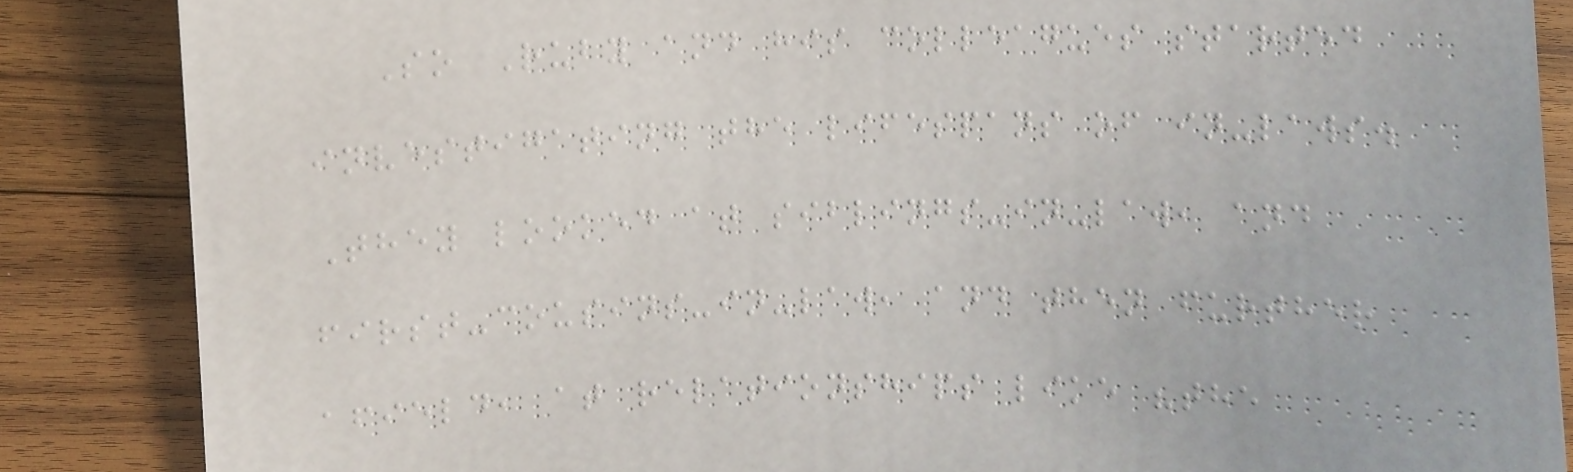So Ruby and his colleagues started
investigating the lifespans of in-laws.
They looked at siblings-in-law, and
first-cousins-in-law, and then further
afield, at relationships like "the
